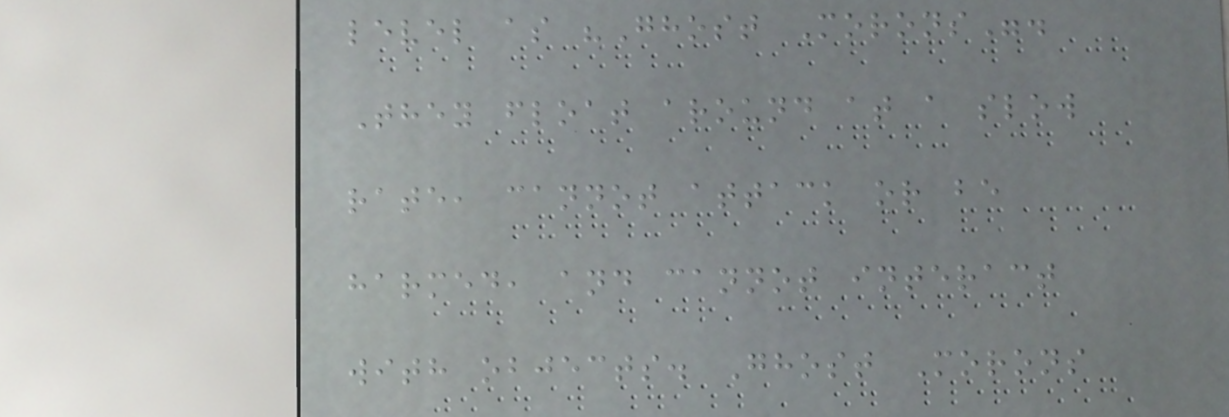level as "Ghost Morons".
They float around at a slow
rate, cannot attack or be
harmed, and cannot interact
with objects. Ghost Morons
